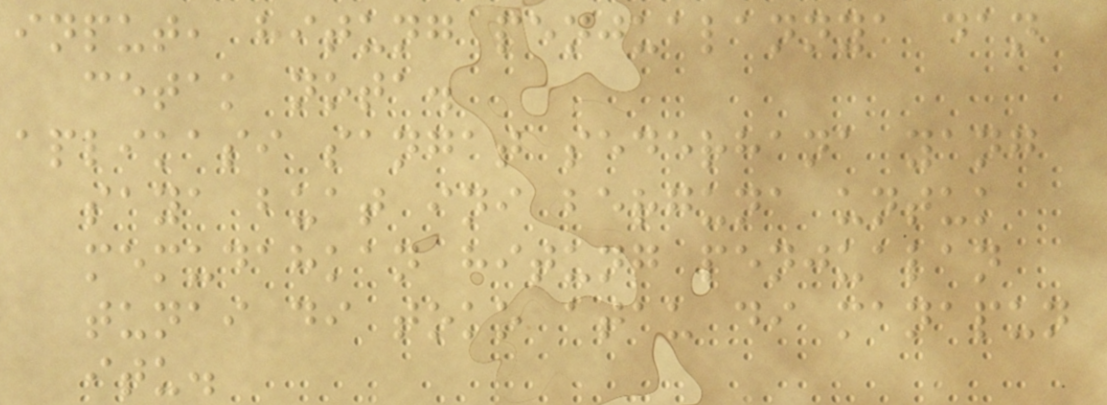input, hitung penjualannya dan
cetak nota.
aplikasi sangat sederhana yang
saya buat ini berguna untuk
memudahkan hitung penjualan
tunai di toko atau di manapun
itu.
